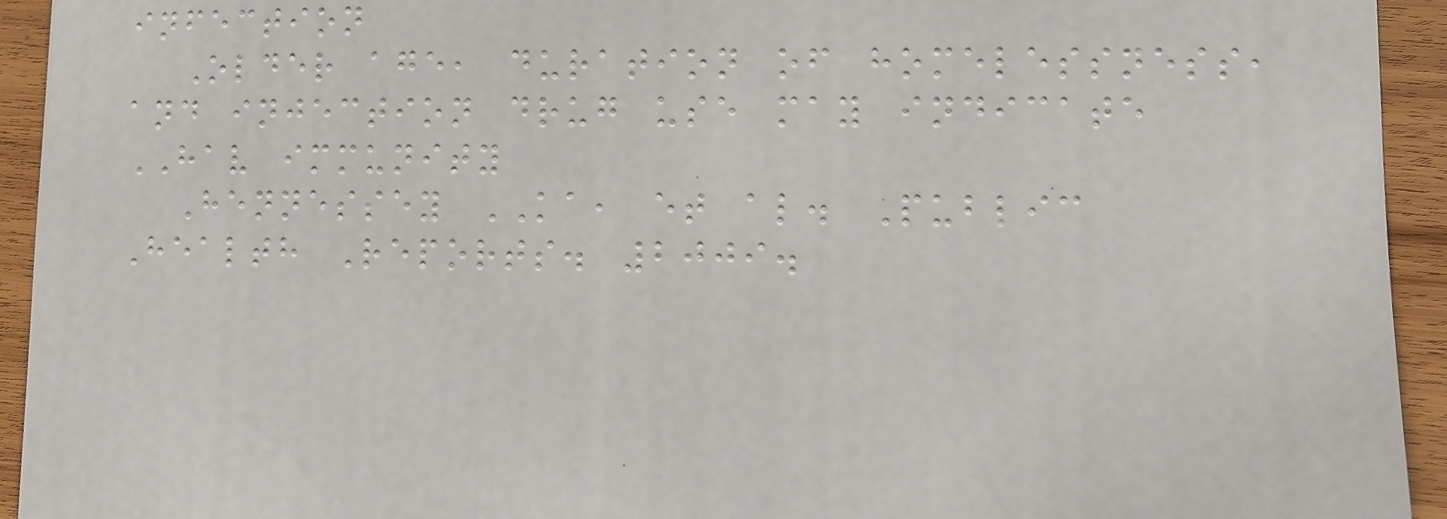infection
Older age, duration of homelessness,
and injection drug use may indicate
HAV immunity
Hennessey KA, et al. Public
Health Reports. 2009.
